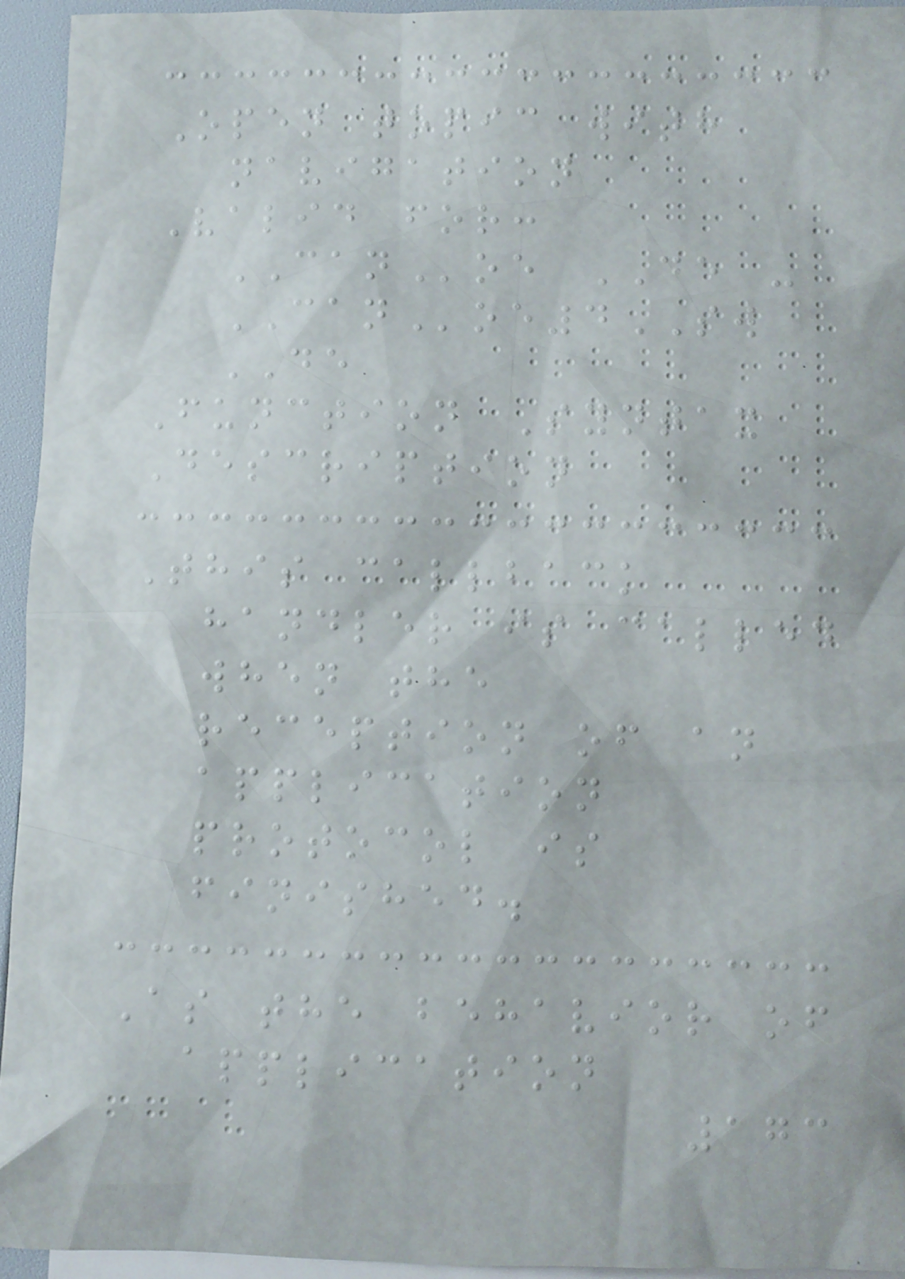Open topic with
navigation
Valid for:
CANoe DE -
CANoe4SW
DE
Function Syntax
Description
This callback
handler is called
when the
reception of an
application
protocol is
finished.
As the behavior of
application
173
